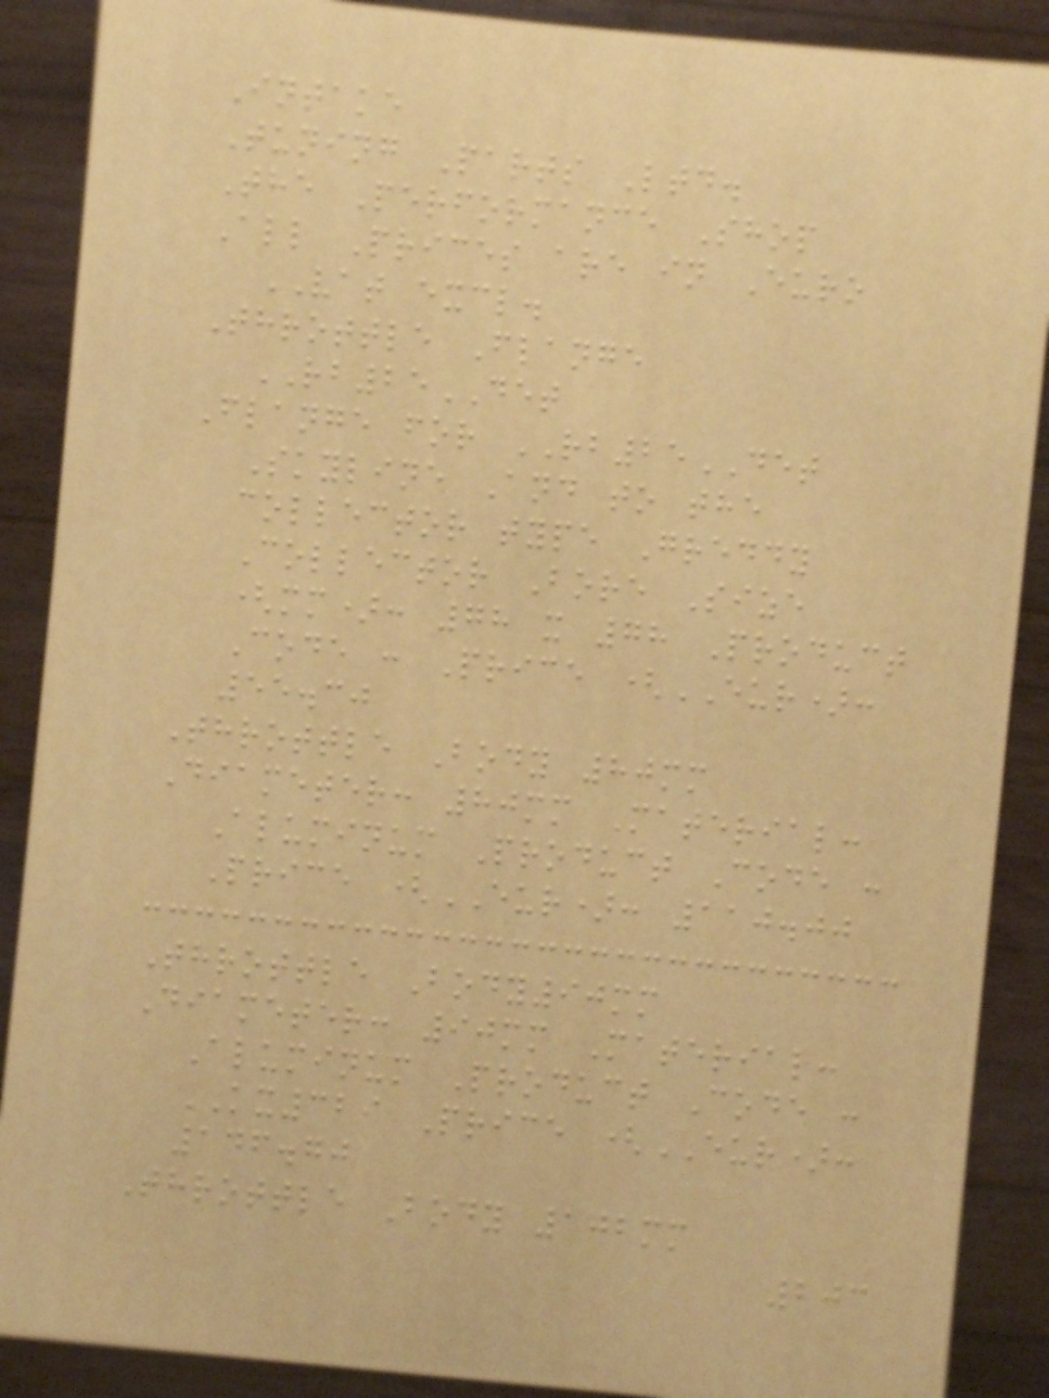Intake
Tuning Parts Ltd.
The Performance Shop
All Prices are in Euro
VAT excl.
Throttle Flange
RB25DET
Flange for RB25DET
Skyline And to the
collector type Greddy
Collector Bore Size
(mm): 78 x 78 Product
Code : Price (EUR):
55.30
Throttle Body 80mm
Diameter: 80mm Material:
Aluminum Product Code :
Price (EUR): 110.00
Throttle Body90mm
Diameter: 90mm Material:
Aluminum Product Code :
KX329 Price (EUR):
146.70
Throttle Body 102mm
203
